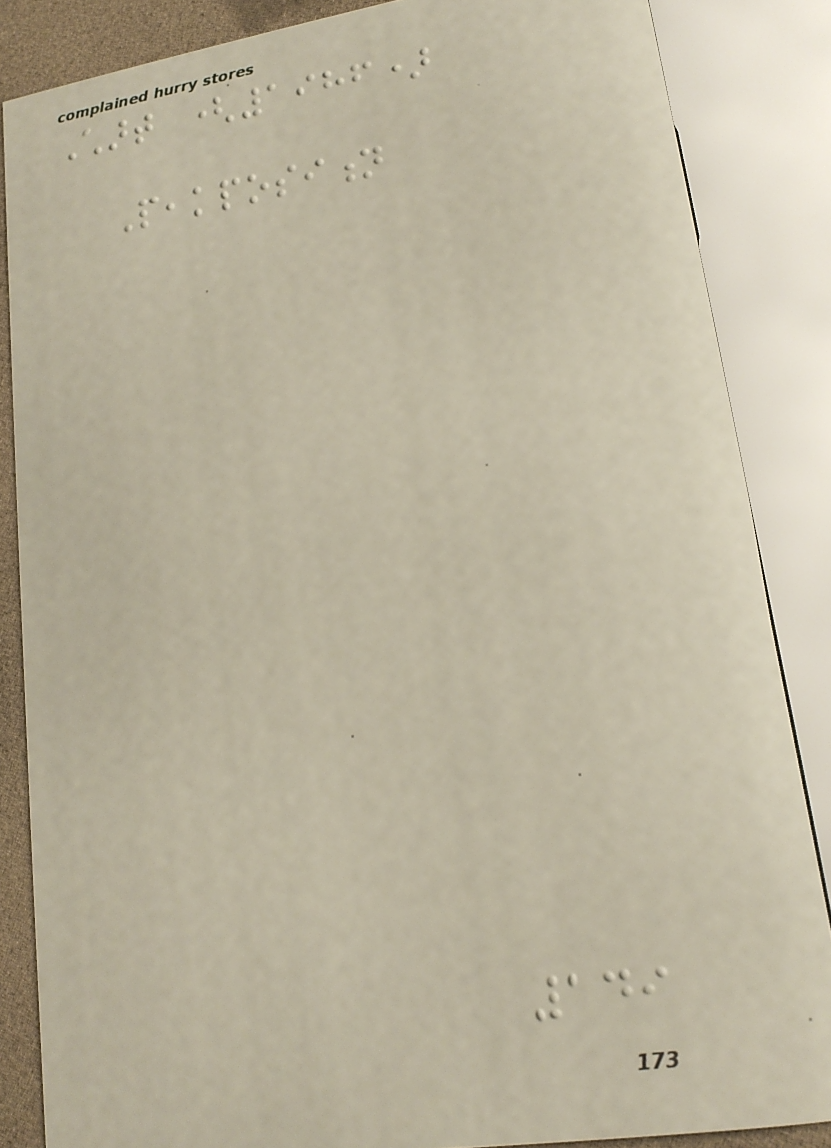Chart (1986)
Peakposition
149
